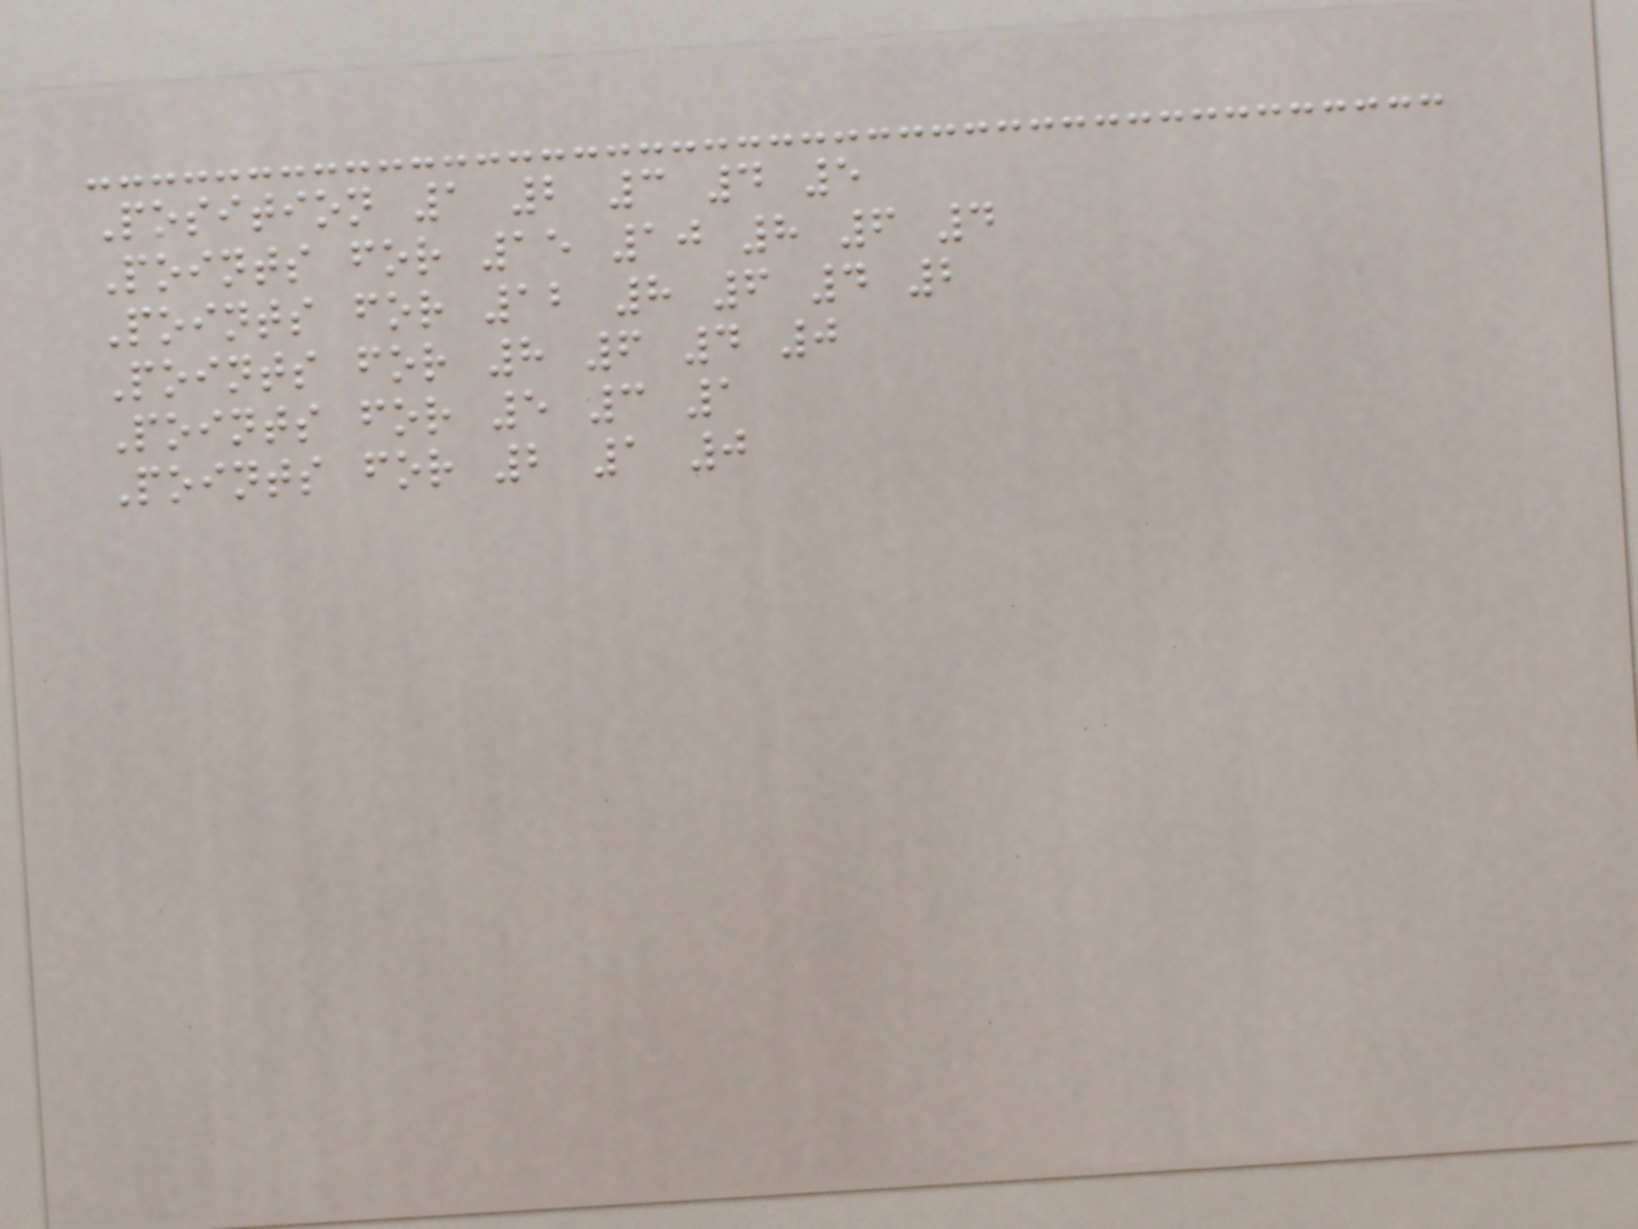Position 1 2 3 4 5
Points for 15 10 8 6 4
Points for 12 8 6 4 2
Points for 8 6 4 0
Points for 5 3 1
Points for 2 1 0
